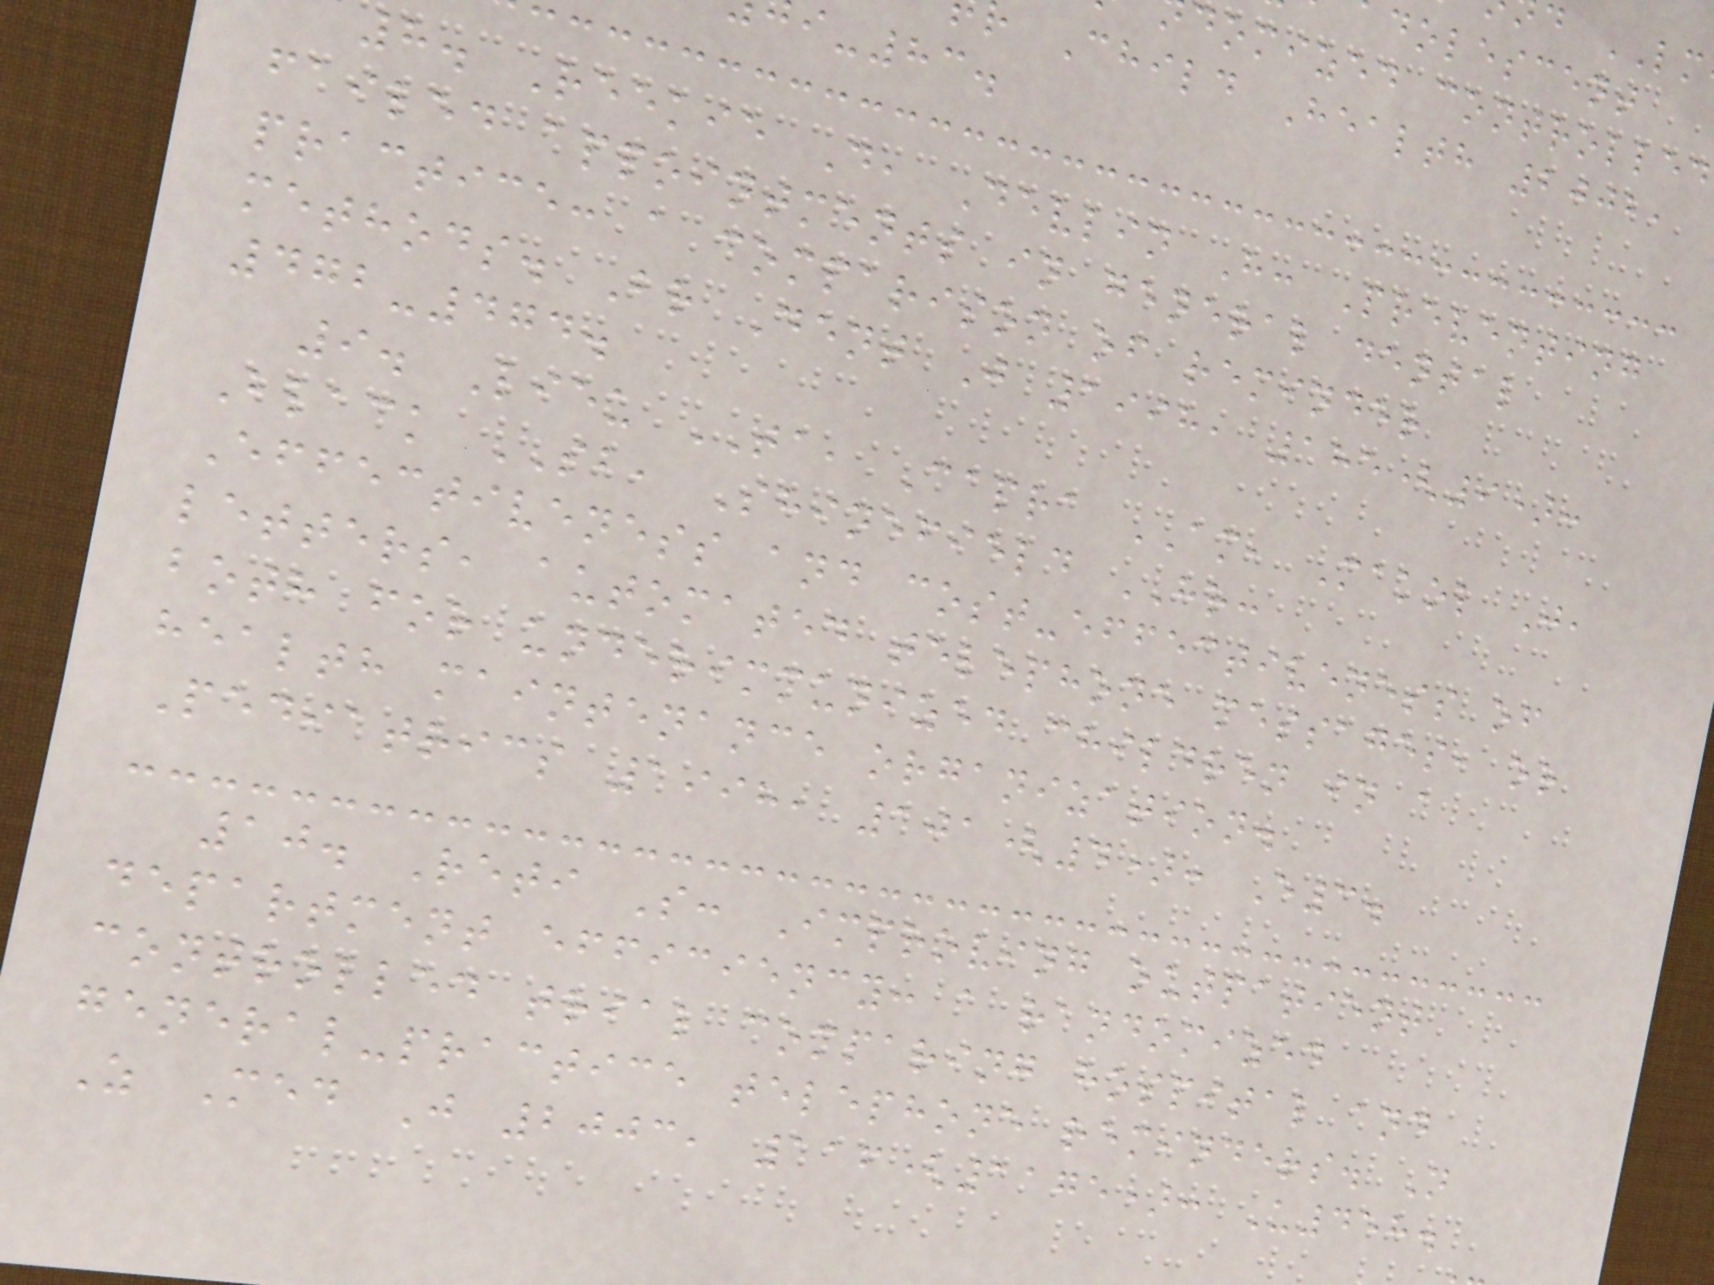domized controlled
Child Health 2002,
-83.
8. Reekie D, Devlin H: Preventing
failed appointments in general dental
practice: a comparison of reminder
methods. Br Dent J 1998, 185(9):
472-474.
9. Lieu TA, Capra AM, Makol J,
Black SB, Shinefield HR:
Effectiveness and cost-effectiveness of
letters, automated telephone messages, or
both for underimmunized children in a
health maintenance organization.
Pediatrics 1998, 101(4): E3.
10. Reti S: Improving outpatient
department efficiency: a randomized
controlled trial comparing hospital and
general-practice telephone reminders. N
Z Med J 2003, 116(1175): U458.
